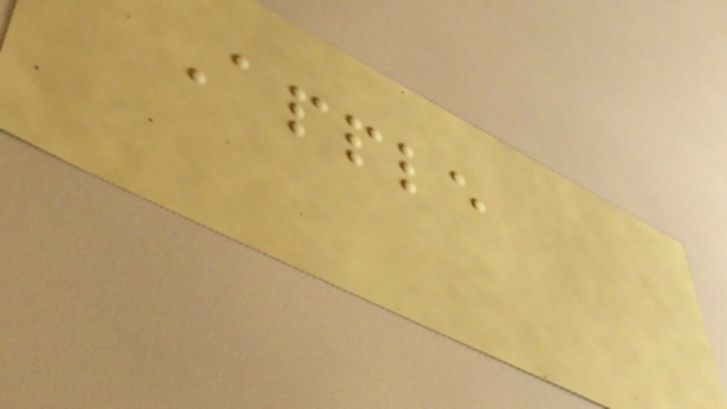Apple
